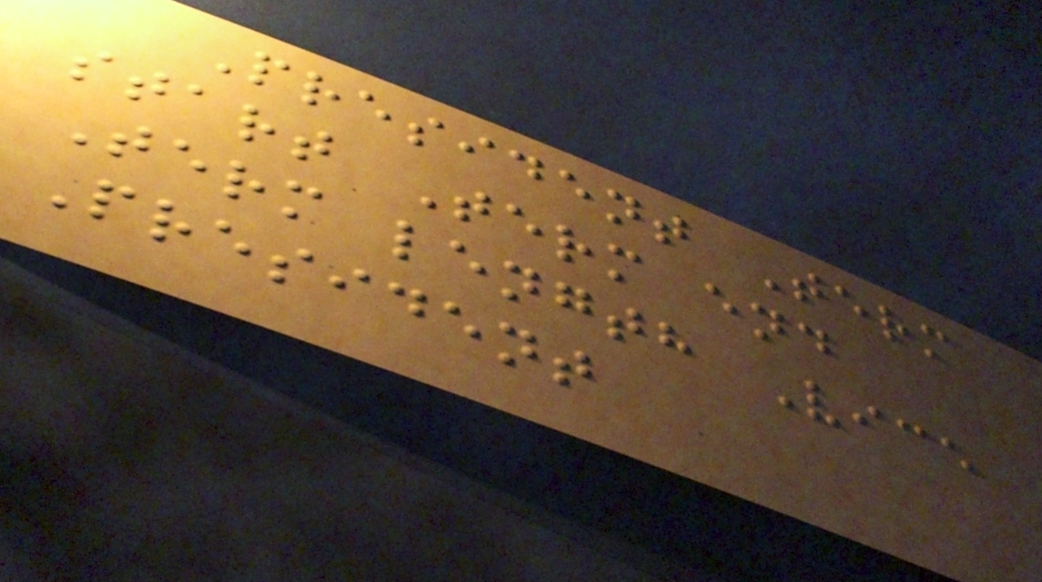President Term
start Term end
Term length Vice
President
